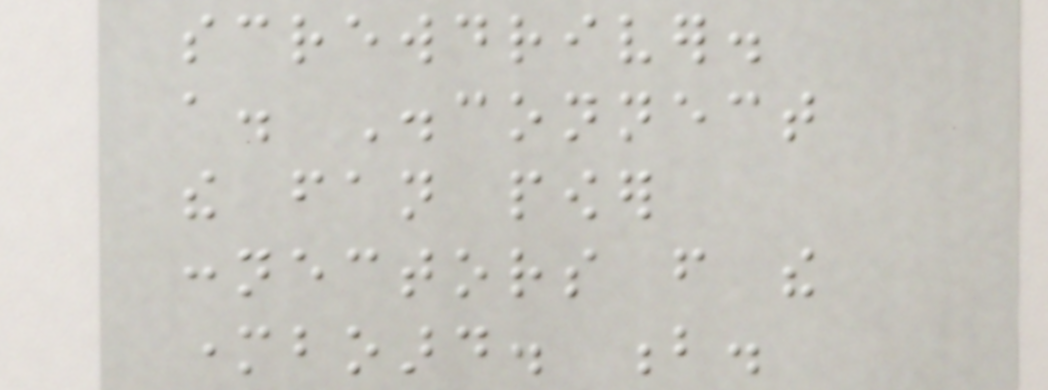screwdriver.
a. Disconnect
the fan power
connectors from the
motherboard. b.
